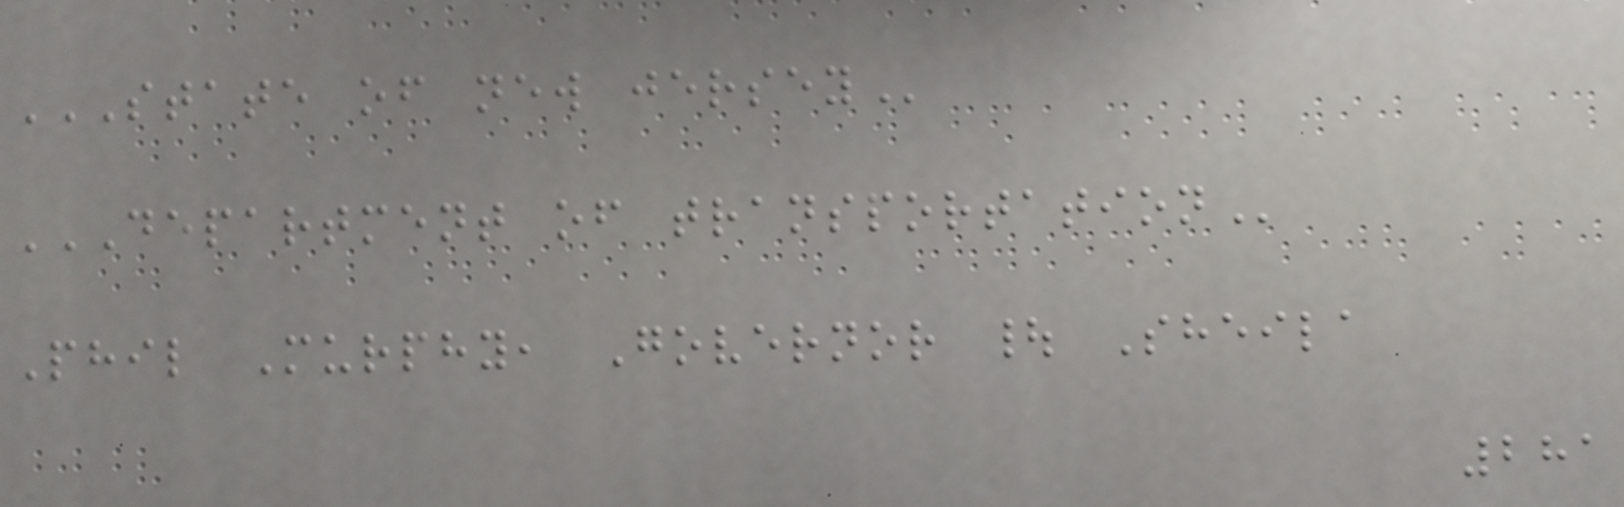STATE OF NEW JERSEY
DEPARTMENT OF TRANSPORTATION
Phil Murphy, Governor | Sheila
281
